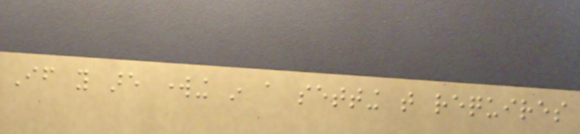If you are working in a setting that requires
